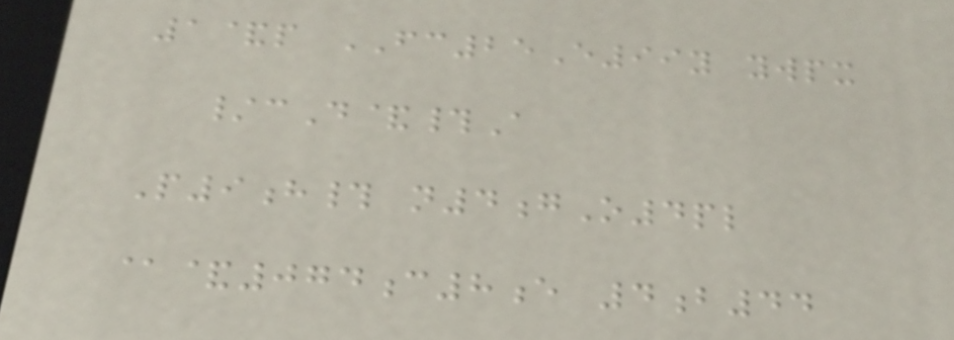1&p FC25E99y ywpx
/cD&#A
P9h# n4gO4pl
@&074c8e 4b44
